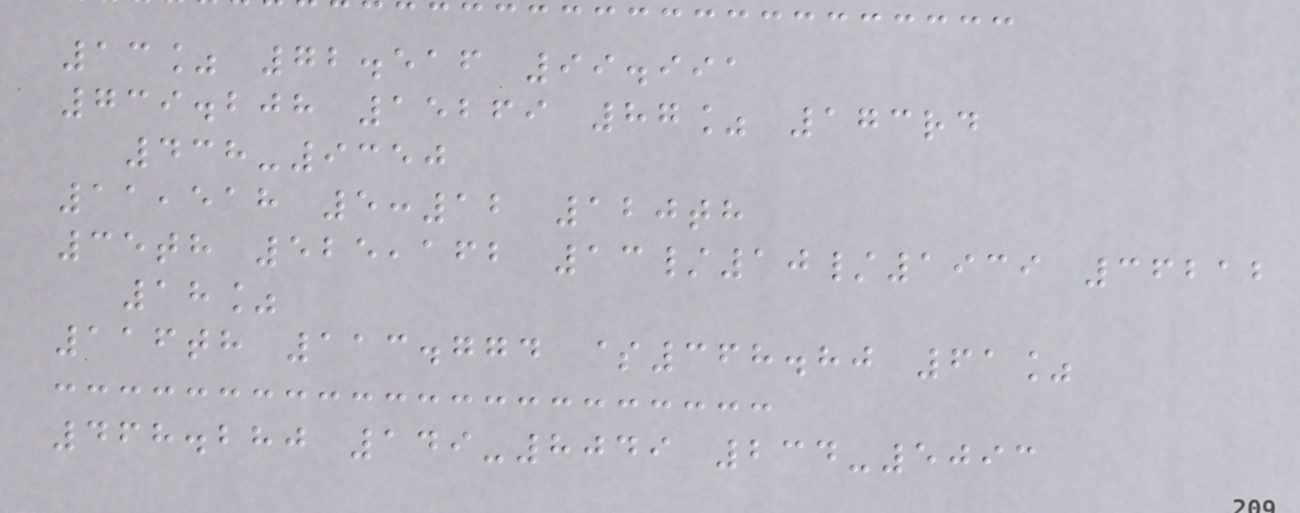13% 72.516 99.991
739.208 15269 87% 173rd
438-9350
11,518 5:12 120th
35th 525,162 13/10/1939 36212
18%
116th 113.774 $368.80 61%
468.280 149-8049 234-5093
